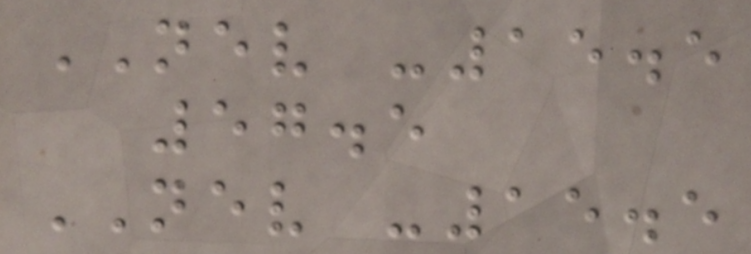NEV -15.5
57.5
NEV -15.5
